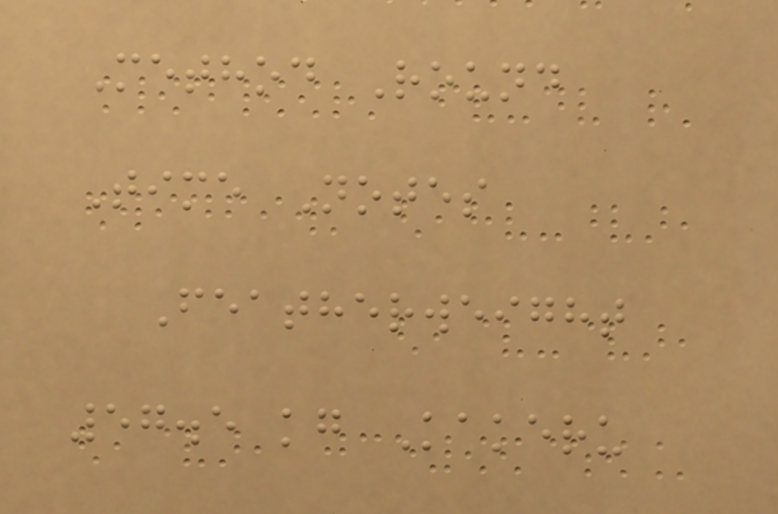Method Round
Time Notes
Featherweight
57.5 kg Kakeru
